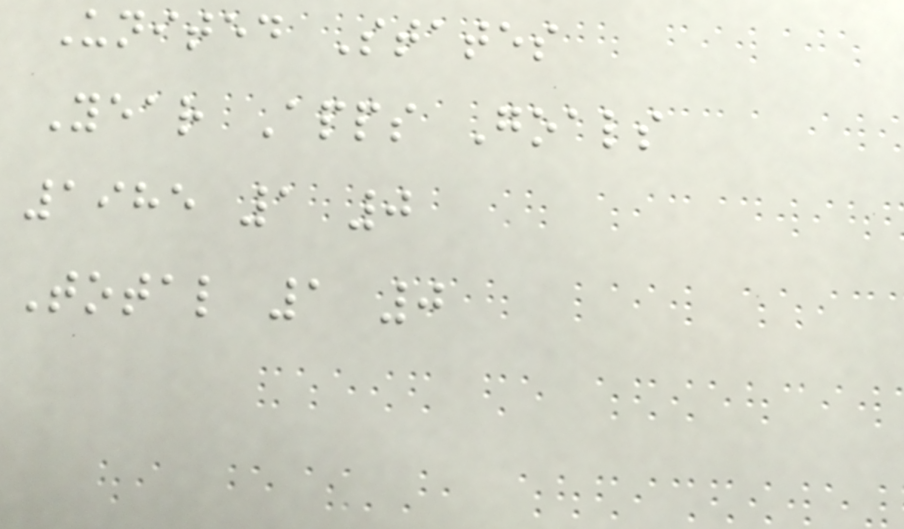United States
Year Apps Goals
1985 1 0
Total 1 0
